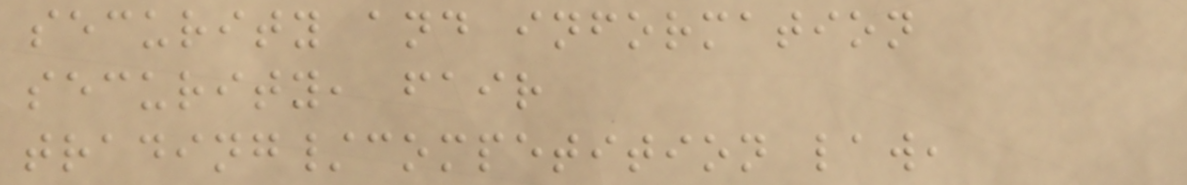security and information
security, fair
trading/competition law,
